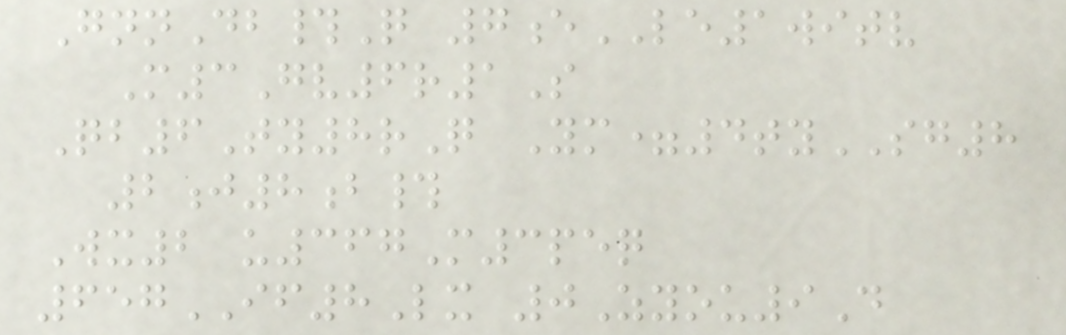GnnDb#Q 7eLE1witv
M3Gv6r1S
Qb6Ty8rQ Ym=4tySG8
2j8b#
Wx2 u367M3peq
657IF8Lx 0Zyou9D
